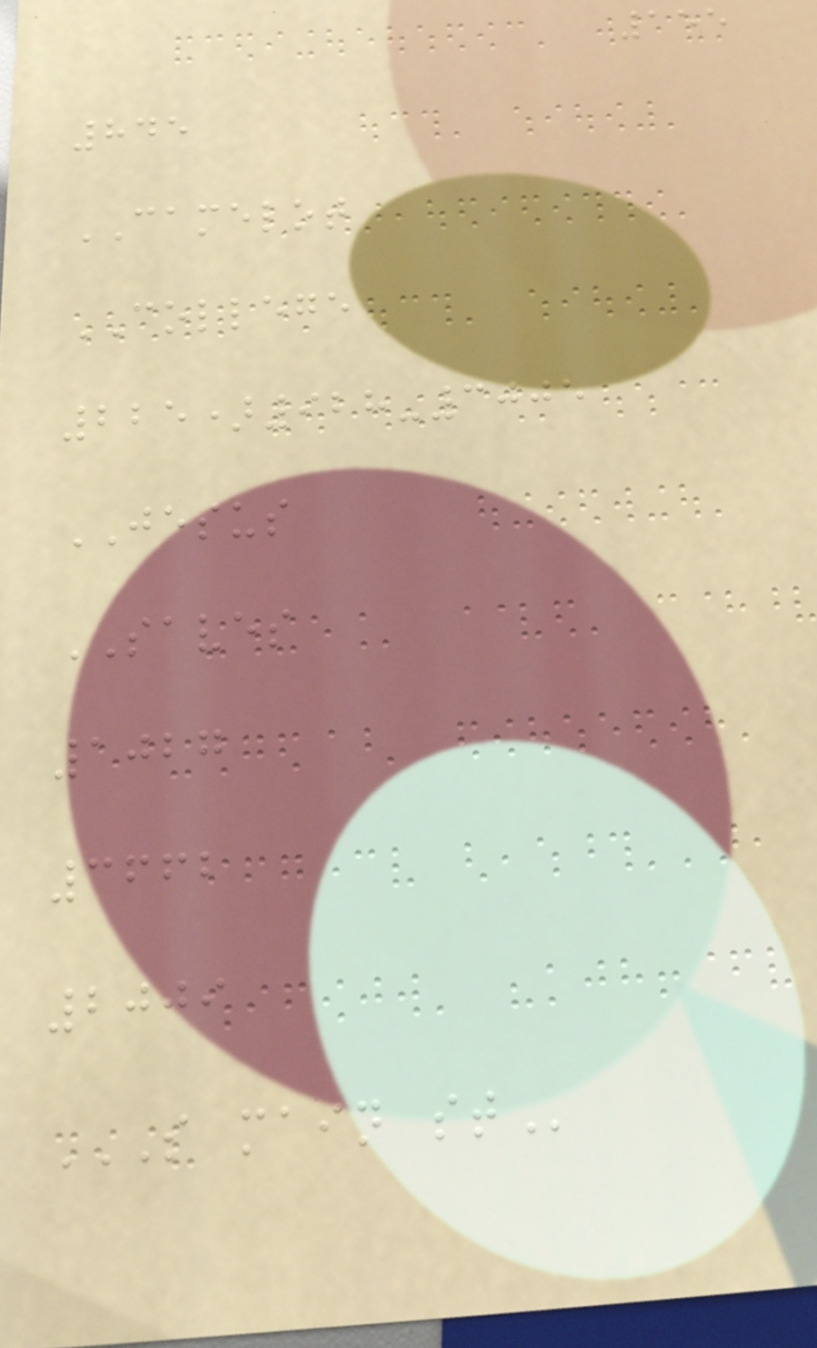155
845
CAMELOT
COLLEGE
225)928-3005
JESUS
SAVES
1027
3662
2009
S MAIN ST
